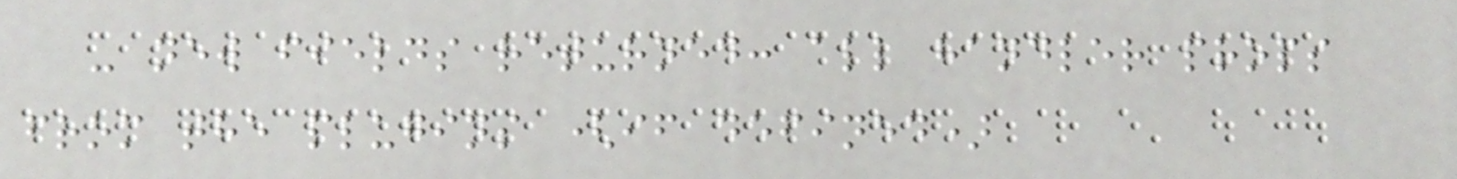- new fields returned: all handler props
from the plugins (if defined)
